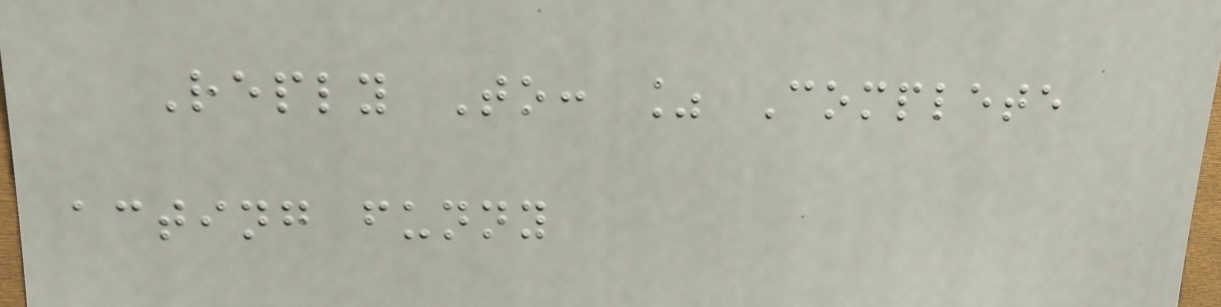Reply To: % Complete
acting funny
